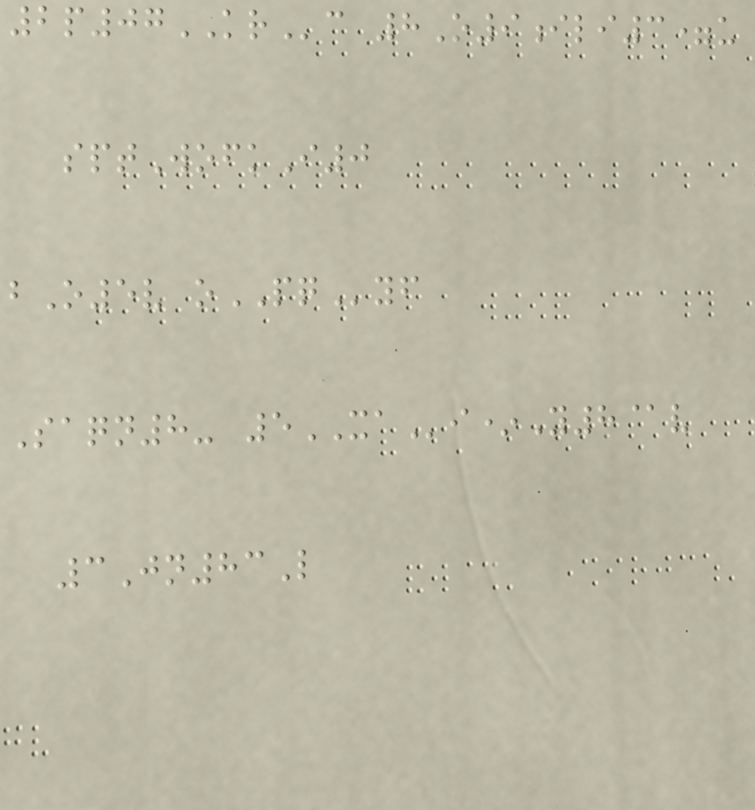2p07KRc 8O9ili3=u
sptWofkI0
bO5v oPQyf
Saqn8- 5XAi*Y8@v
3Jn83L
